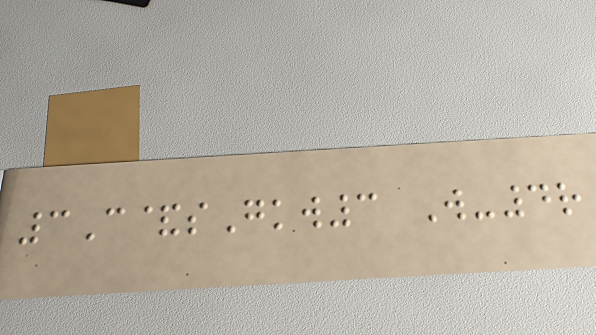3C&sGkw3 W-4r
